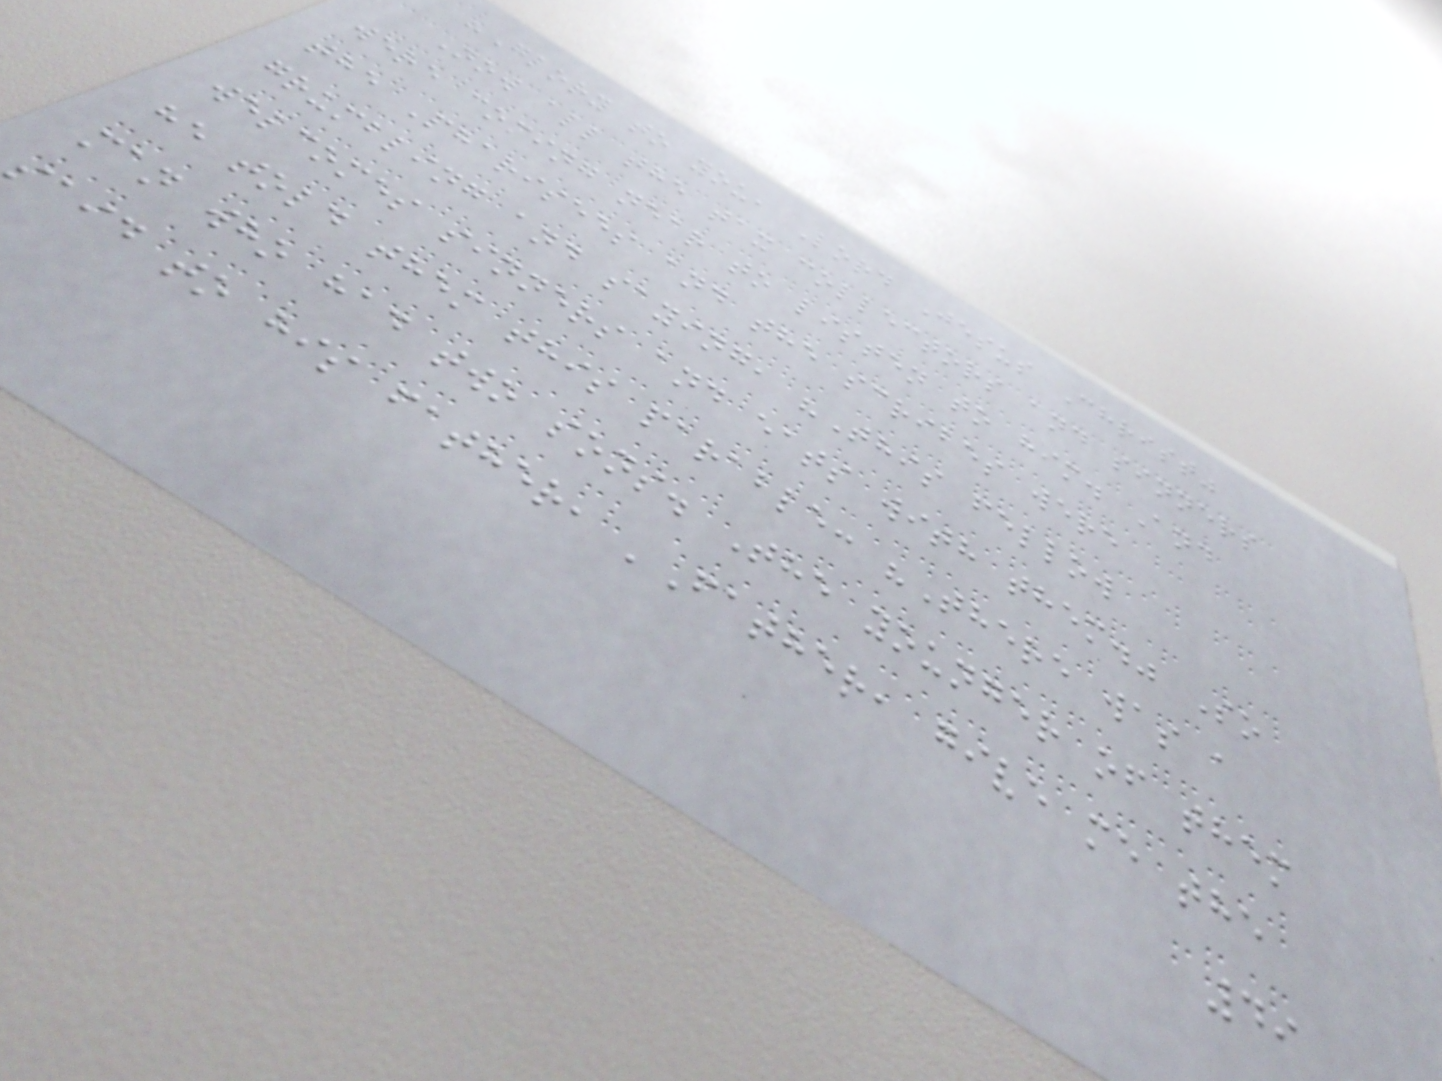"Glory to you, Lord Jesus Christ"
Now all the tax collectors and sinners
were coming near to listen to him. And
the Pharisees and the scribes were
grumbling and saying, "This fellow
welcomes sinners and eats with them." So
he told them this parable: "There was a
man who had two sons. The younger of them
said to his father, 'Father, give me the
49
